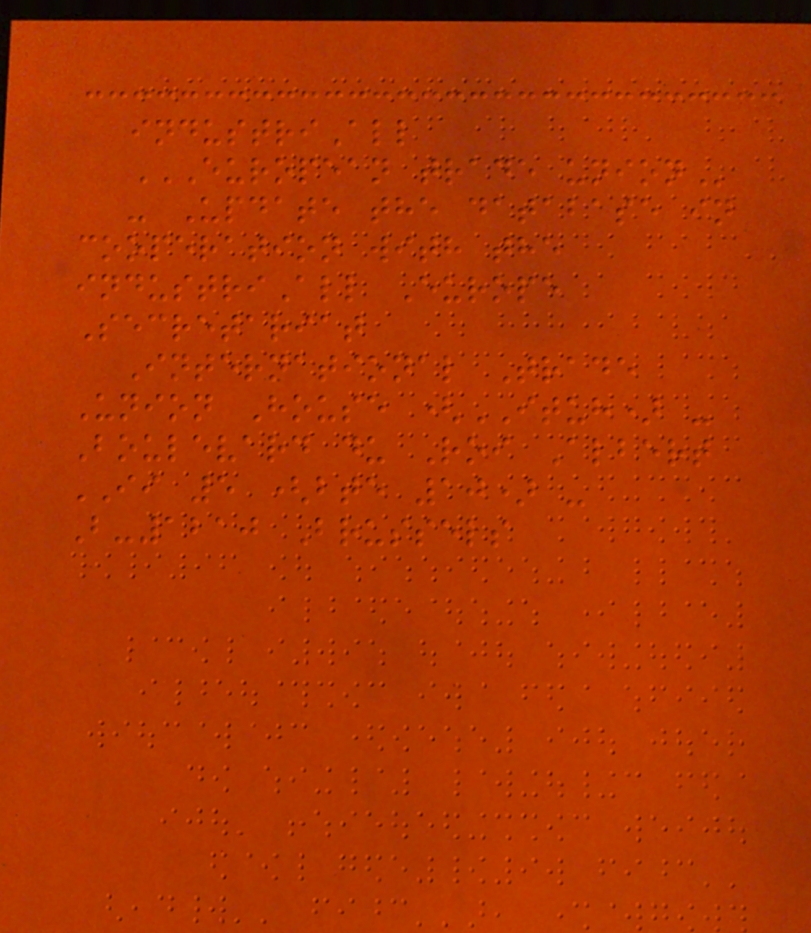industriAll
EUROPEAN TRADE UNION
- Update the database in
cooperation with the
industriAll Europe
Secretariat
International Trade
Union House (ITUH) -
Boulevard du Roi Albert
II 5 (bte 10) -
B-1210 Brussels
